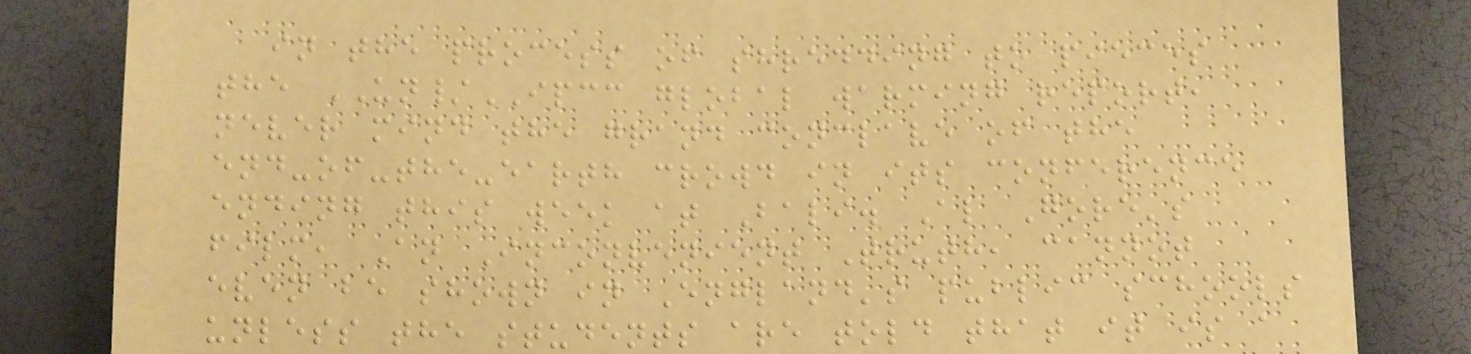in the process of shredding to pieces
the UN/IPCC global warming report,
never mind the grand conclave of the
end-of-the-earth crowd in its conference
ending this week at Bali. Al Gore's
film, An Inconvenient Truth, cannot
even be shown in England's public schools
unless the students are told that it is a
